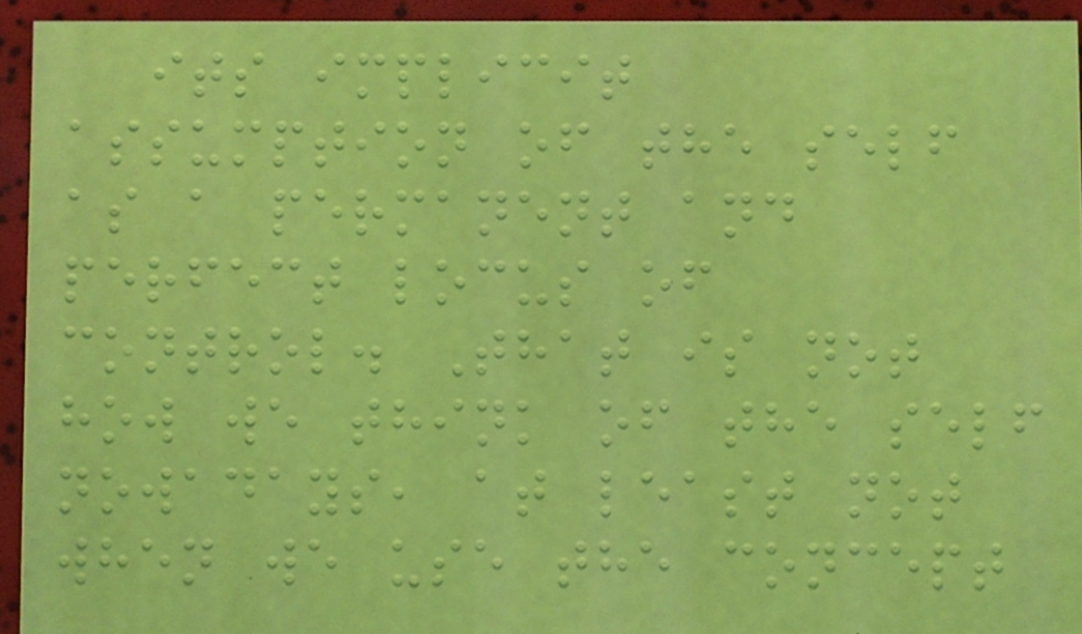its implicit
assumption of the self
as a permanent and
perfect locus of
control. That is not
how we think of the self
nowadays, at least not
when we use the concept
